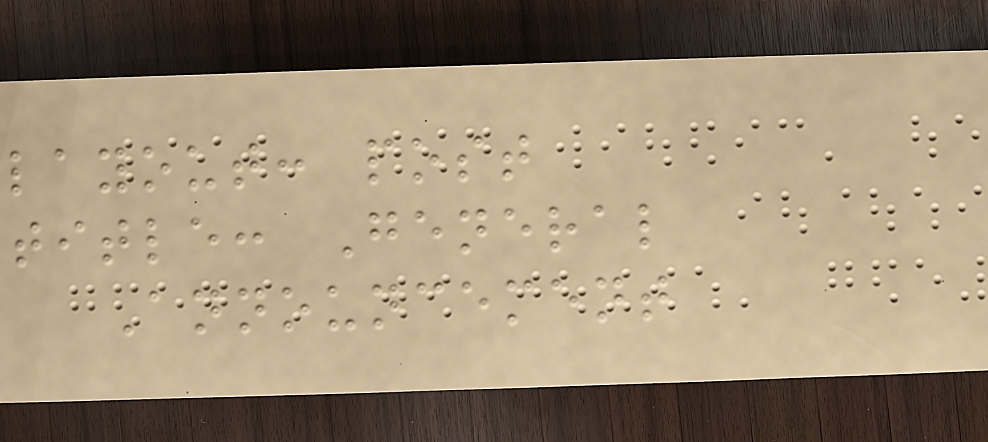layout: post
title: General
Announcement
